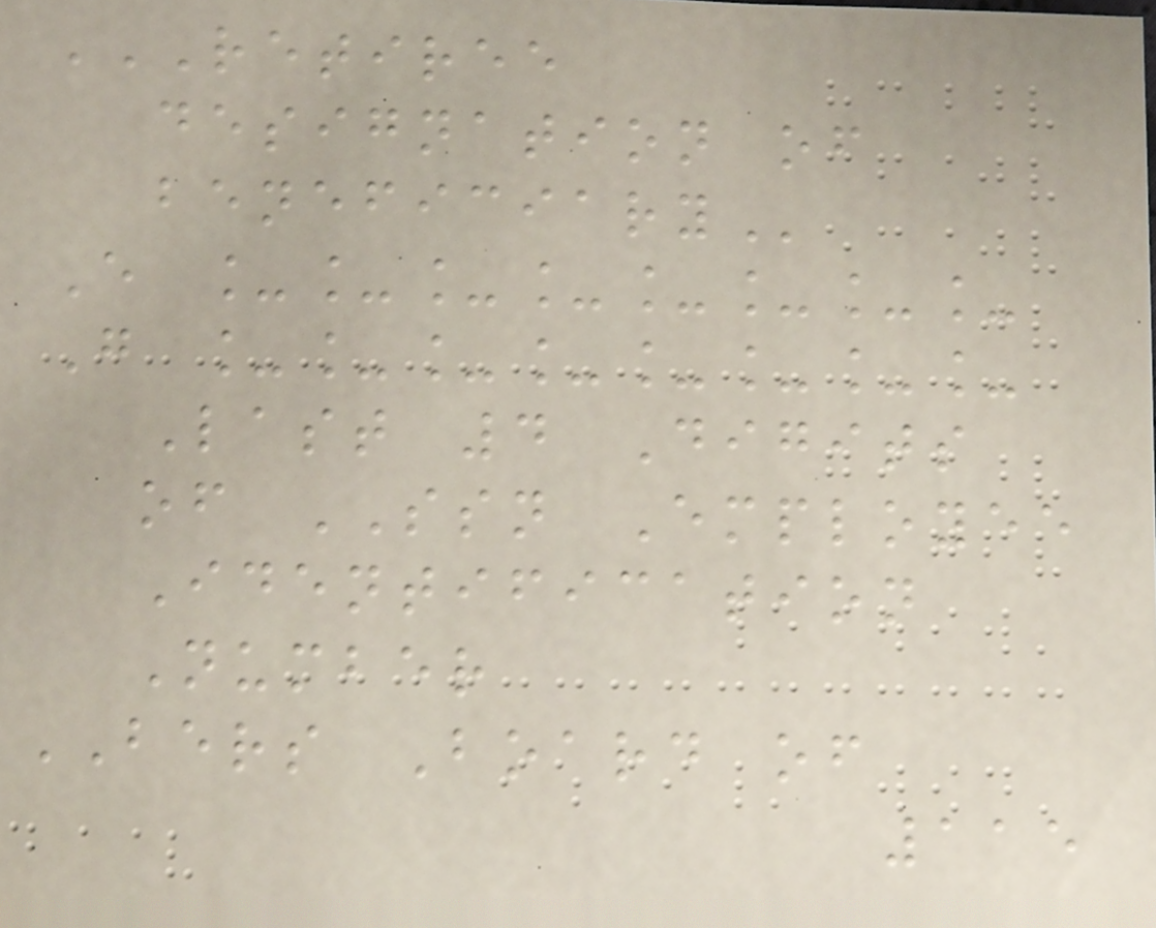RETIREE
DESIGNATION OF
BENEFICIARY
E ________
G ________
Last 4 Digits
of SSN Employee
Identification
Number
BERS Board of
115
